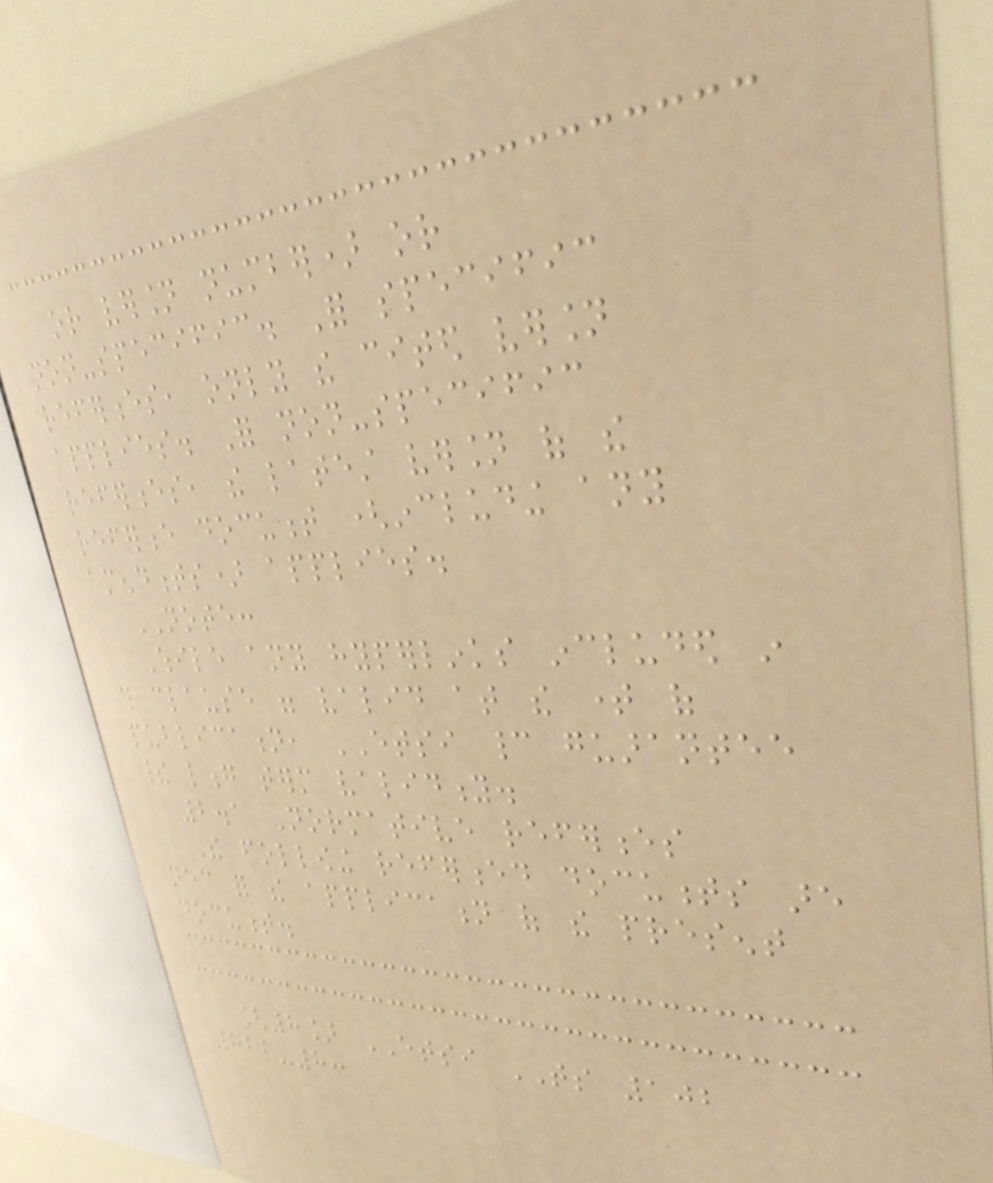or version number) or
non-specific. For specific
references, only the cited version
applies. For non-specific
references, the latest version of the
reference document (including any
amendments) applies.
NOTE:
While any hyperlinks included in
this clause were valid at the time of
publication, ETSI cannot guarantee
their long term validity.
2.1 Normative references
The following referenced documents are
necessary for the application of the present
document.
[8] ETSI TS 102
822-8:
